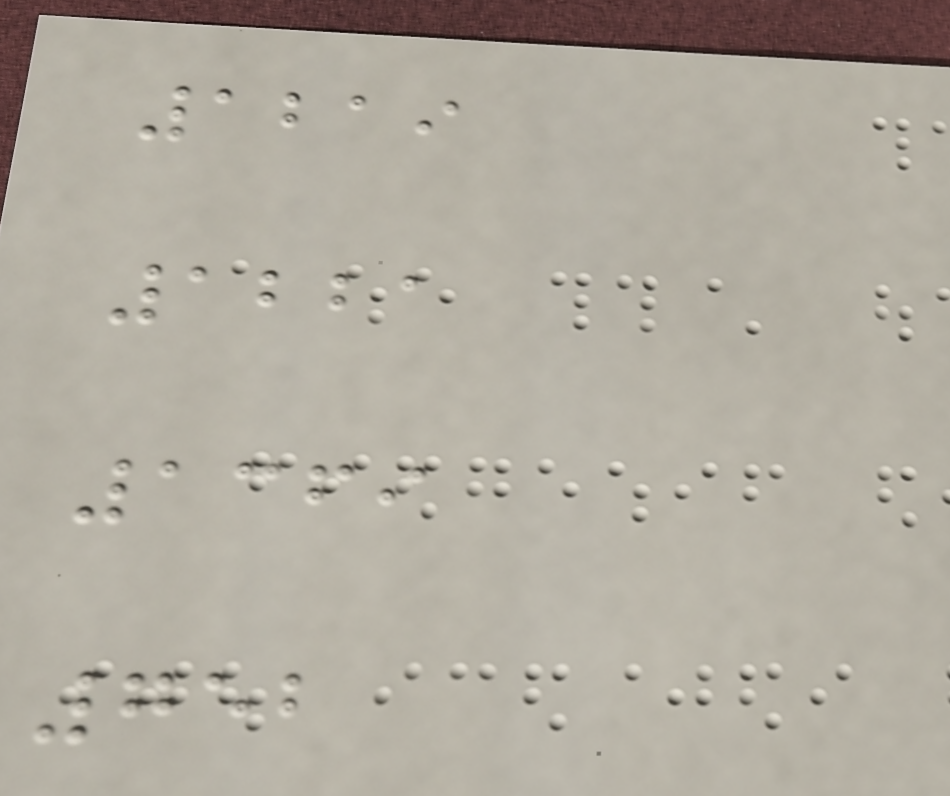1219
1221
1369
752
